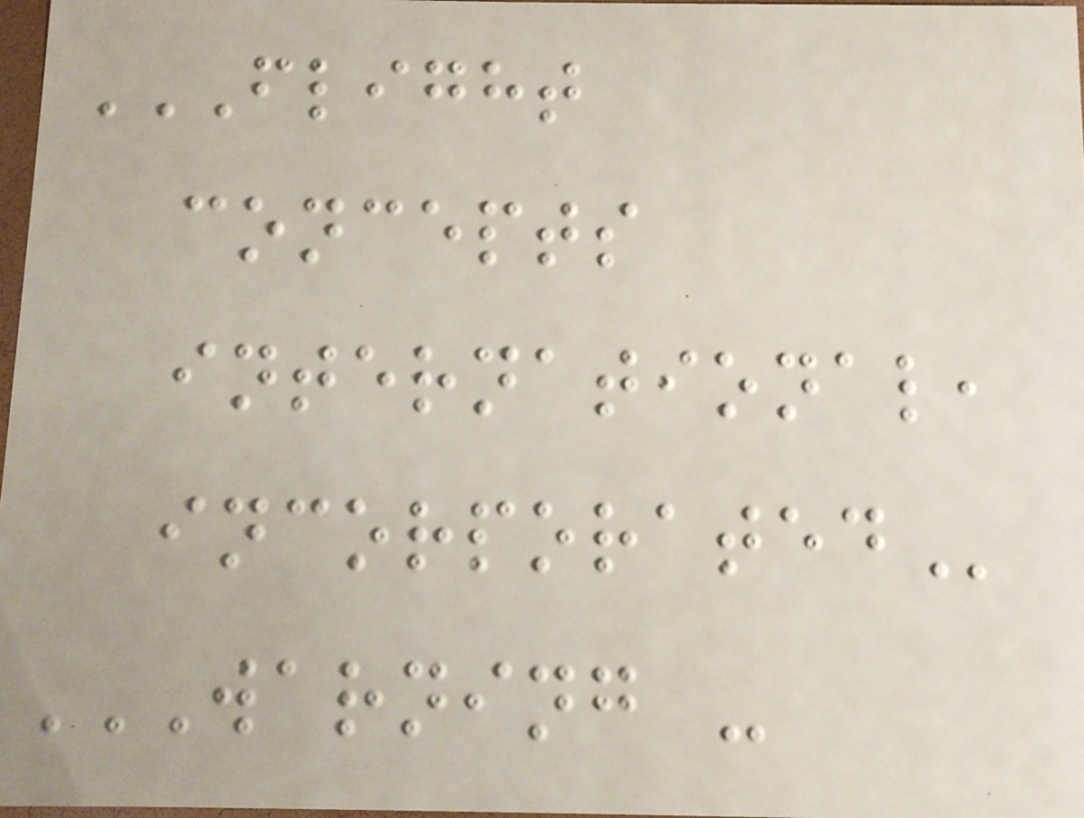FLIGHT
CONCEPTS
INTERNATIONAL,
INCORPORATED
WARNING -
